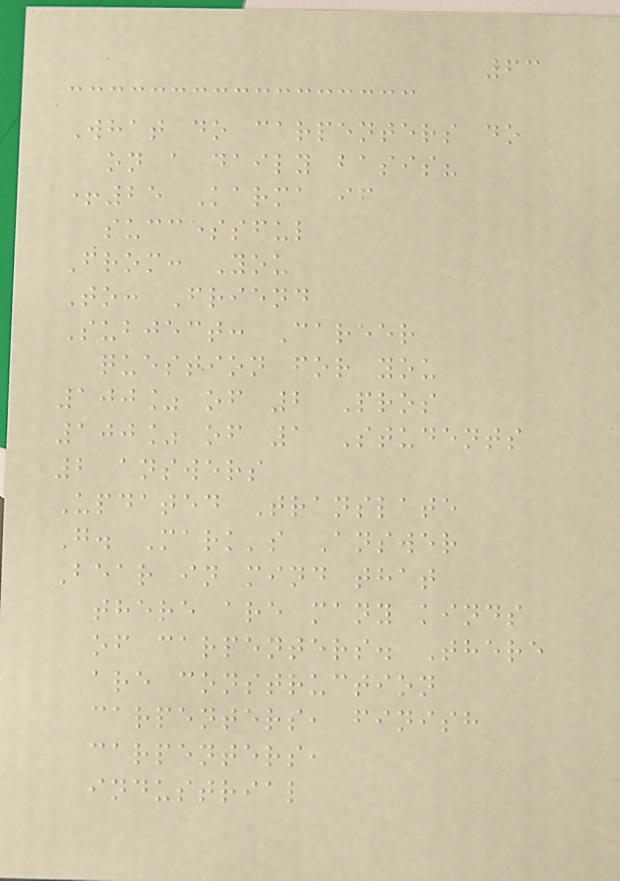63
What do carpenters do
on a daily basis?
+25 Karma if
successful
From: You
To: Friend
Subject: Career
question for you
100% of 2 Pros
100% of 1 Students
2 answers
Updated Translate
G. Mark's Answer
Bear in mind that
there are many kinds
of carpenters. There
are construction
carpenters, finish
carpenters,
industrial
